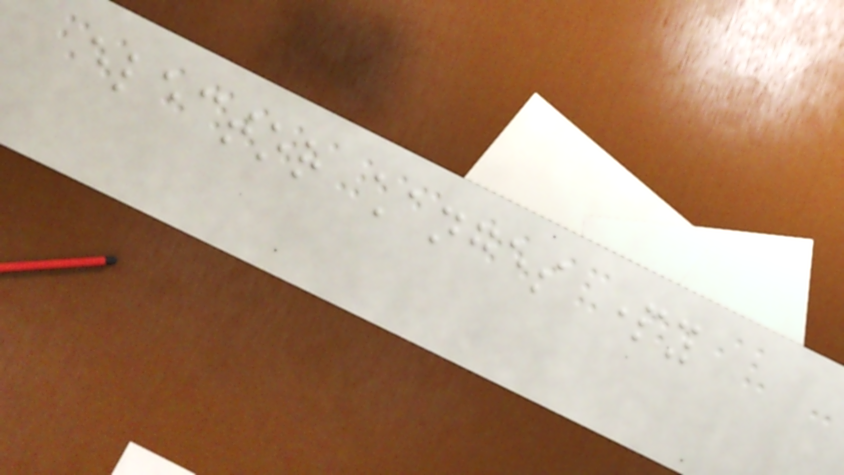elector changes party
